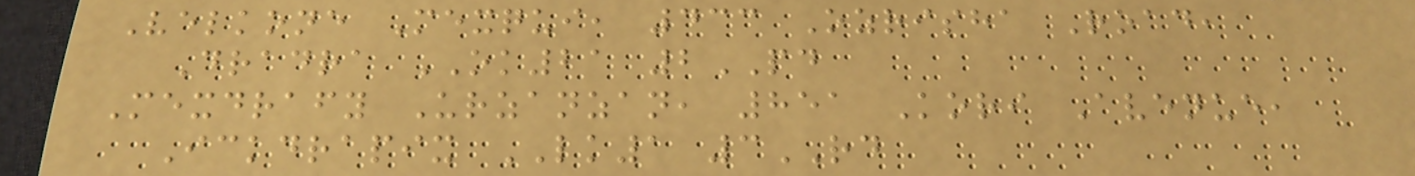Velkone Mexqui, 433 Ozrisha Road,
Dradra OK21 2PD
Mexdrafy Urzanzan, 851 Kori Avenue,
Ickdrapix LK1 3RD
